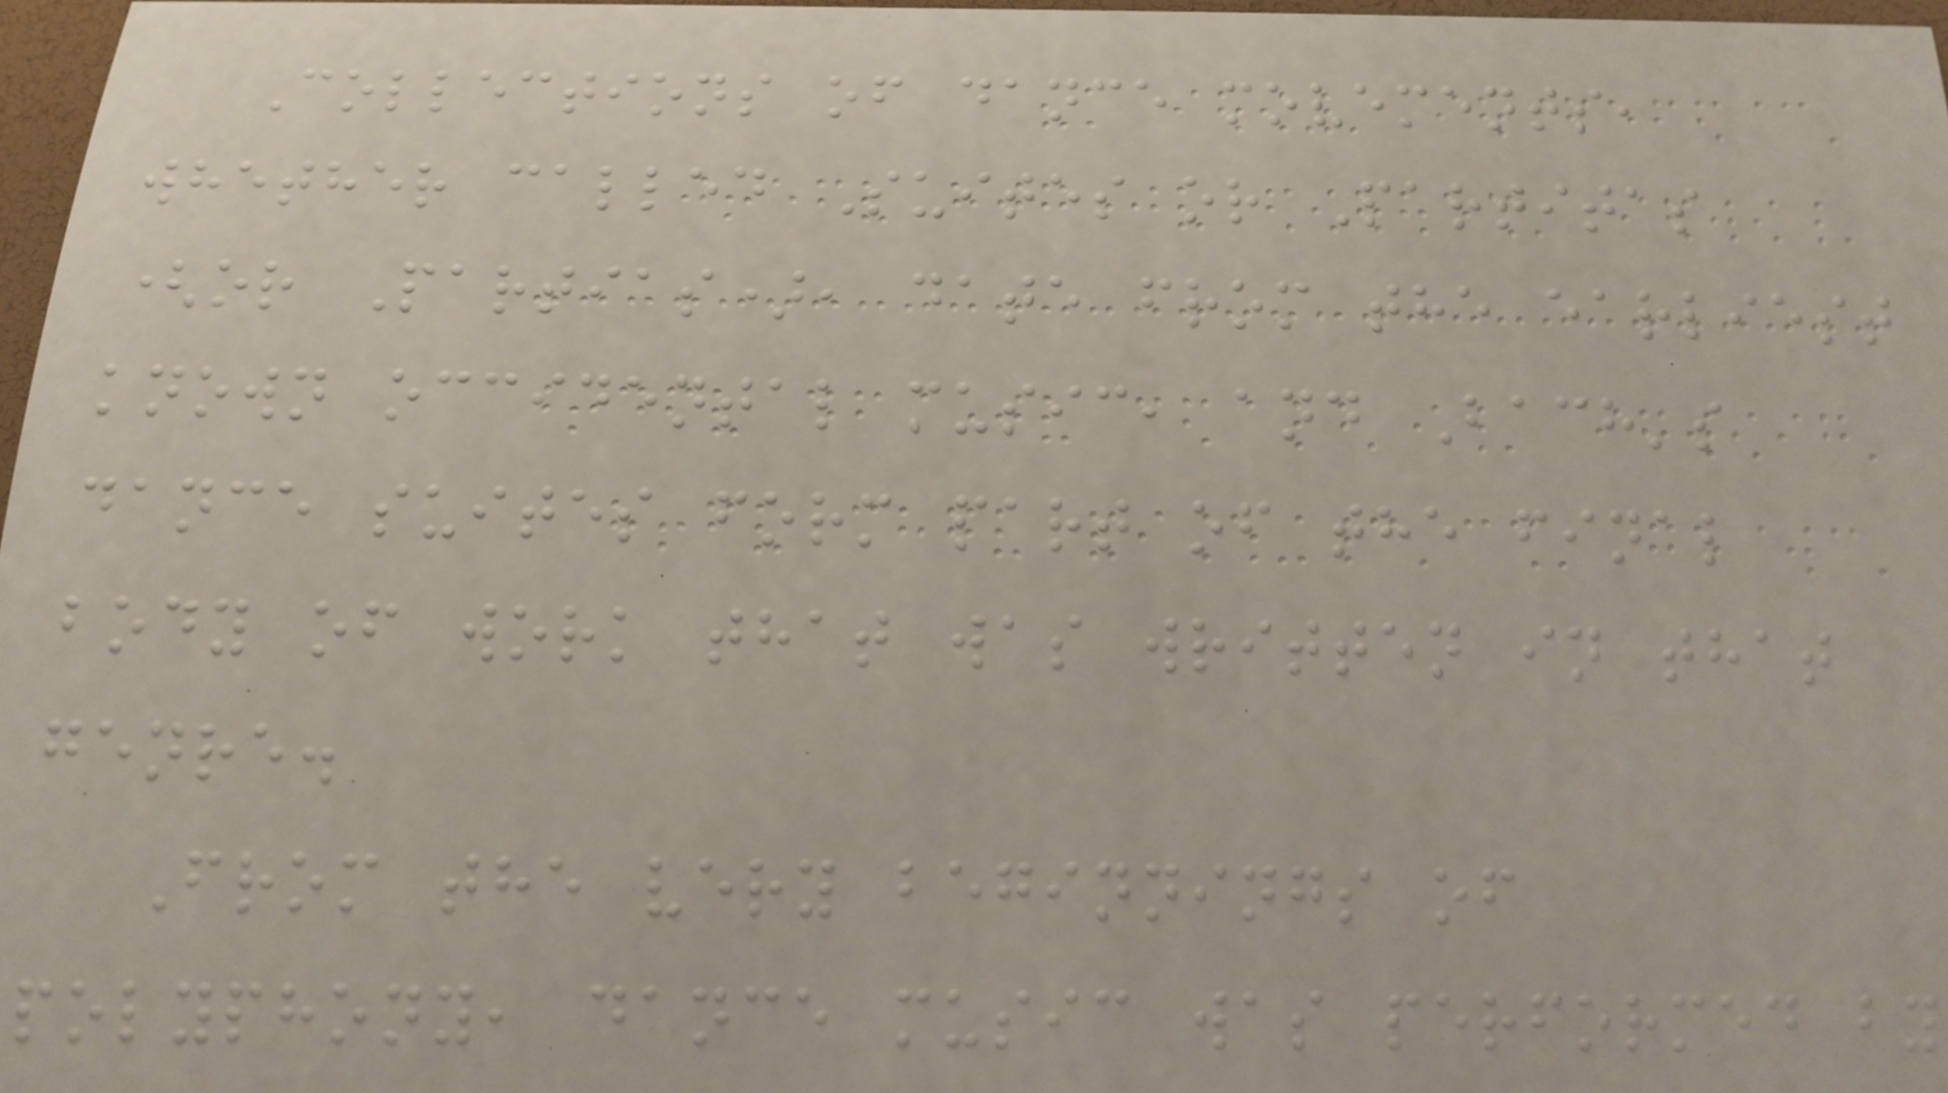Collections of dance movements,
whether called Suites or Partitas
(or Partias), date from the earliest
known occidental music, and Bach's
dance suites form part of the final
body of work that was written in that
genre.
From the very beginnings of
polyphony, dance music was performed by
